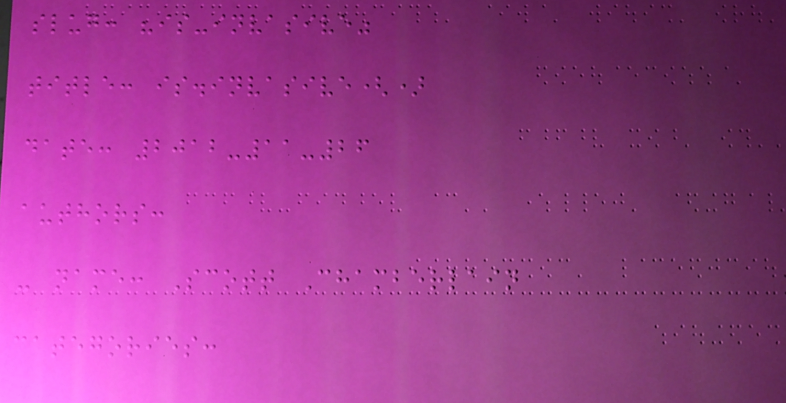slug: "is-invasive"
title: is.invasive()
date: 2012-11-26
authors:
- name: Scott Chamberlain
categories:
